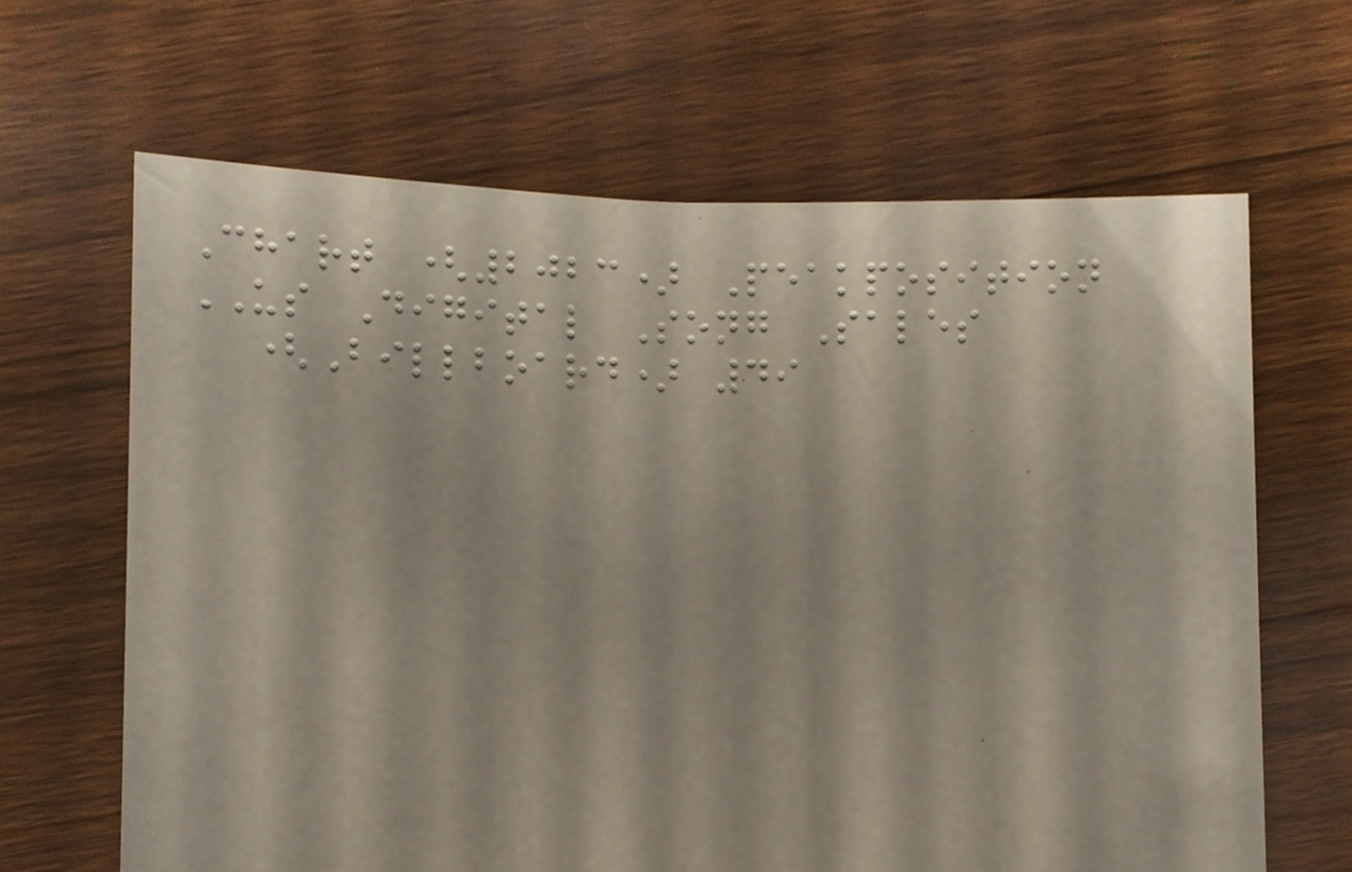Chart (2023) Peakposition
US Digital Song Sales
(Billboard) 49
